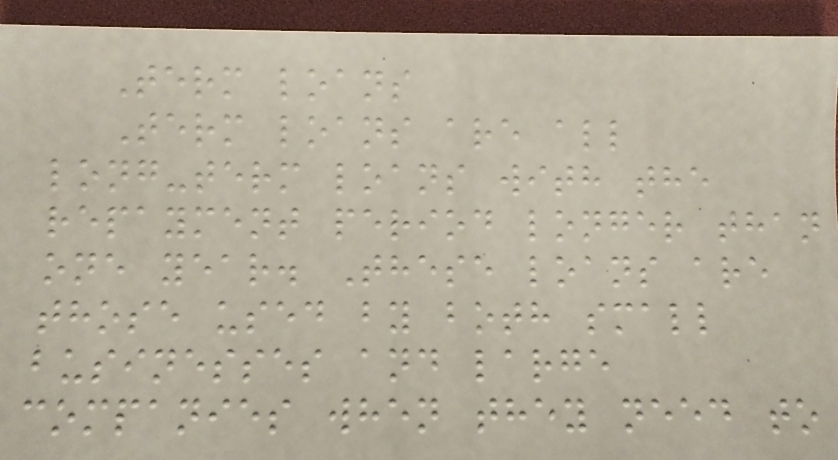Term loans
Term loans are all
long-term loans with the
repayment period longer than
one year. These loans are
those used by both small
businesses and large
companies when they need to
